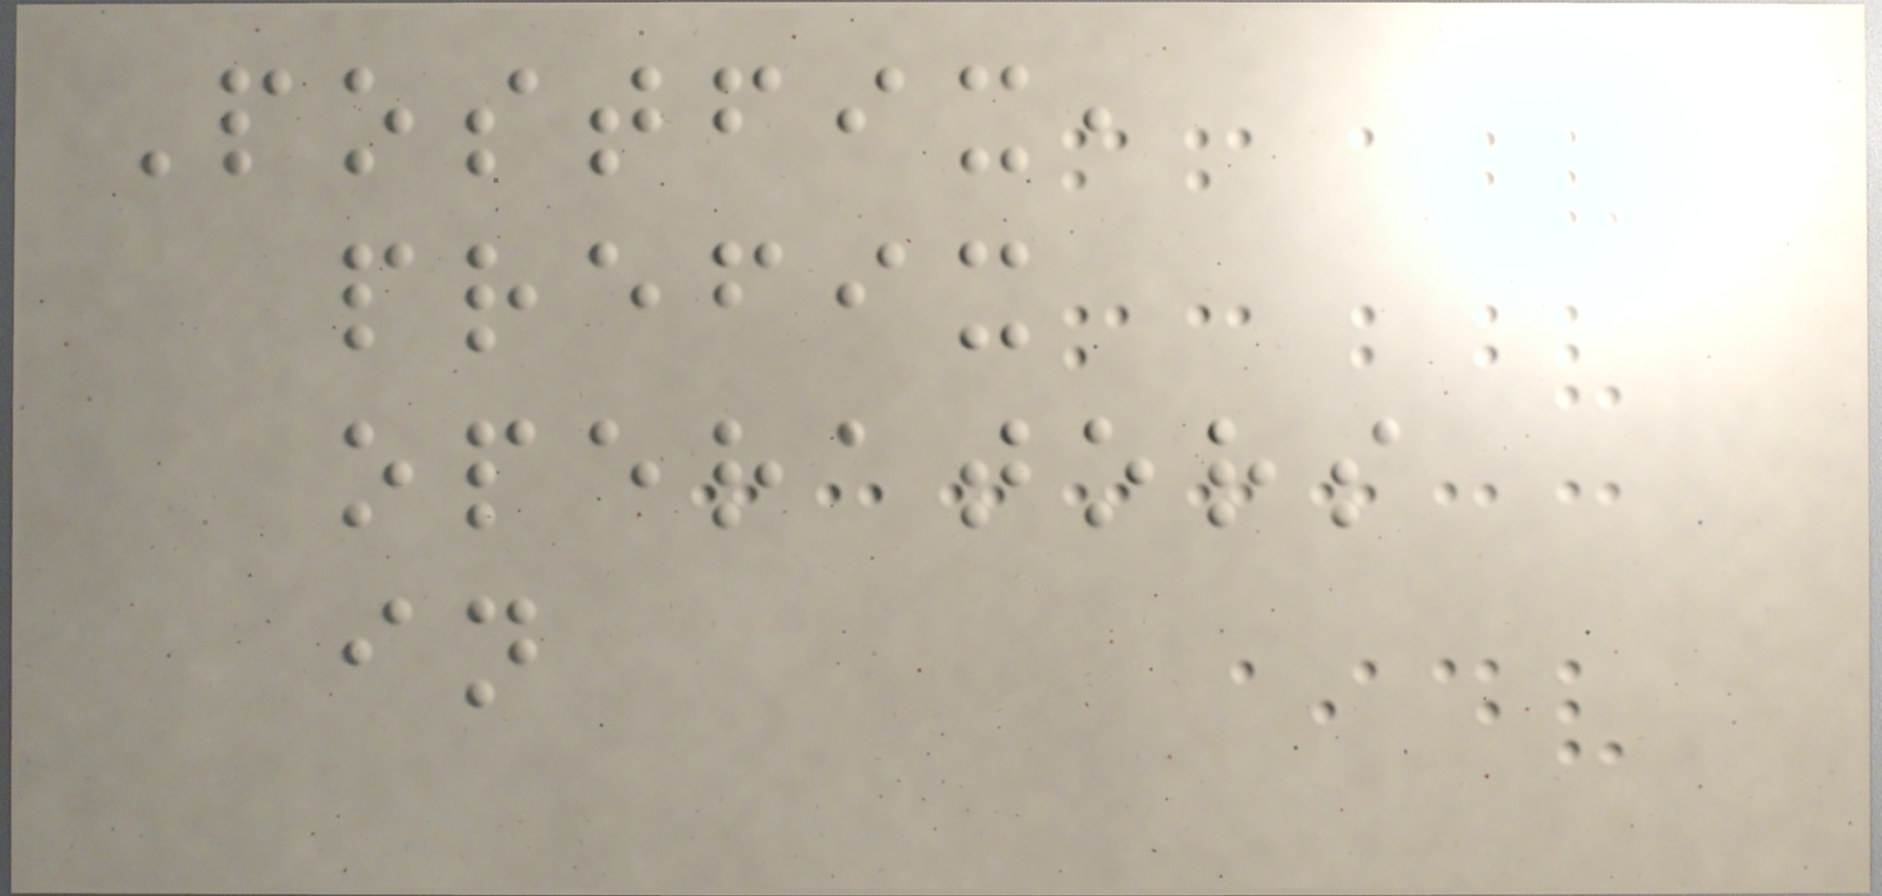Postfix,
prefix
operators
in
